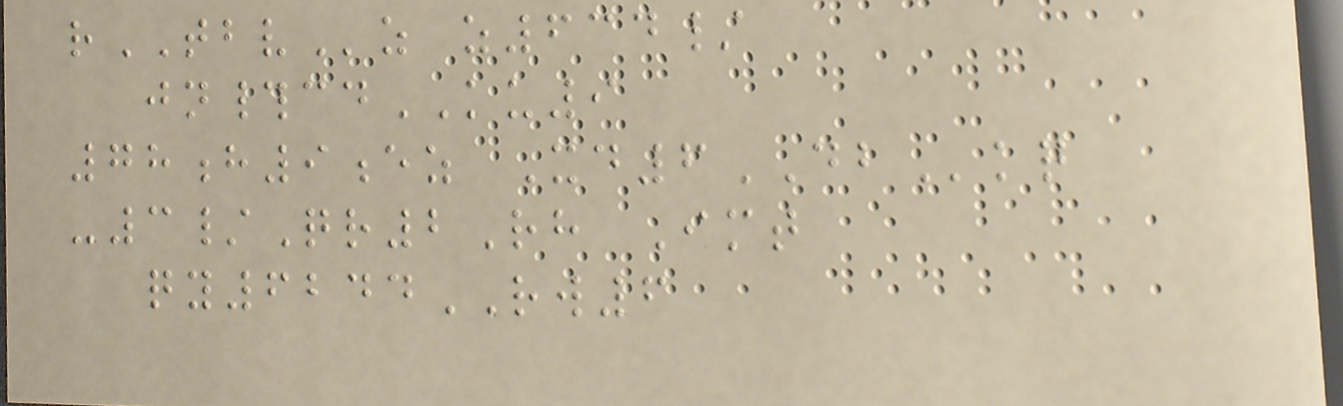rTBVz z634/
jn#cdKU9
78h9ez Xd6DBkq
-3/Qr2Rh Imt
qy6244RW6
